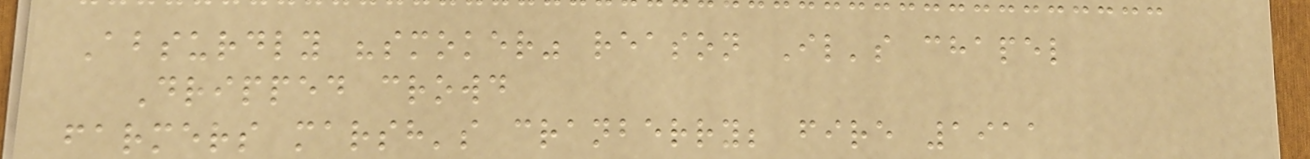Absurdly "smoker" reason Il's chapel
Dripped crowd
farmers marsh's cranberry; fire 1911
